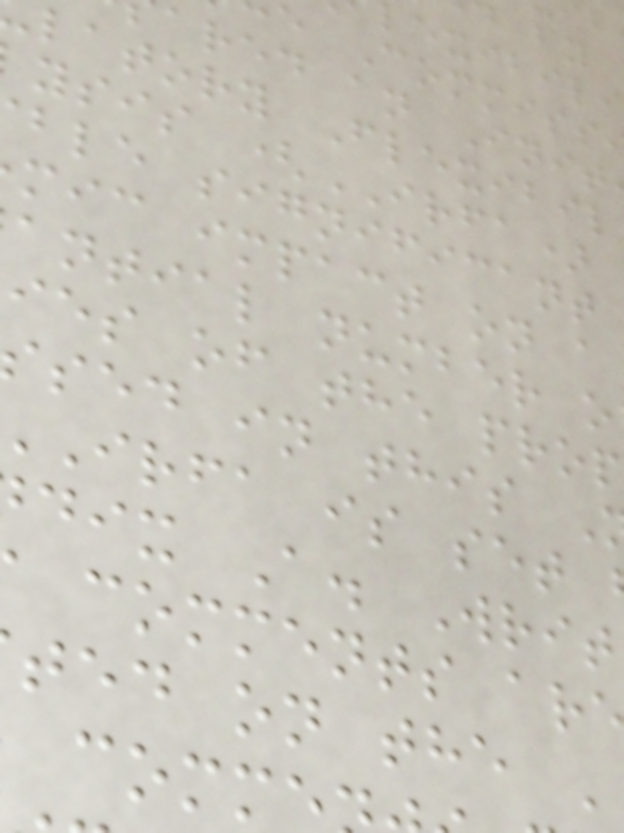e Commiss
ared an Init
latory Flexibil
ysis (IRFA)
ble significant
mic impact on a
antial number o
ies of the prop
sed in this
irfa is set
dix A. Writ
comments ar
ted on the
